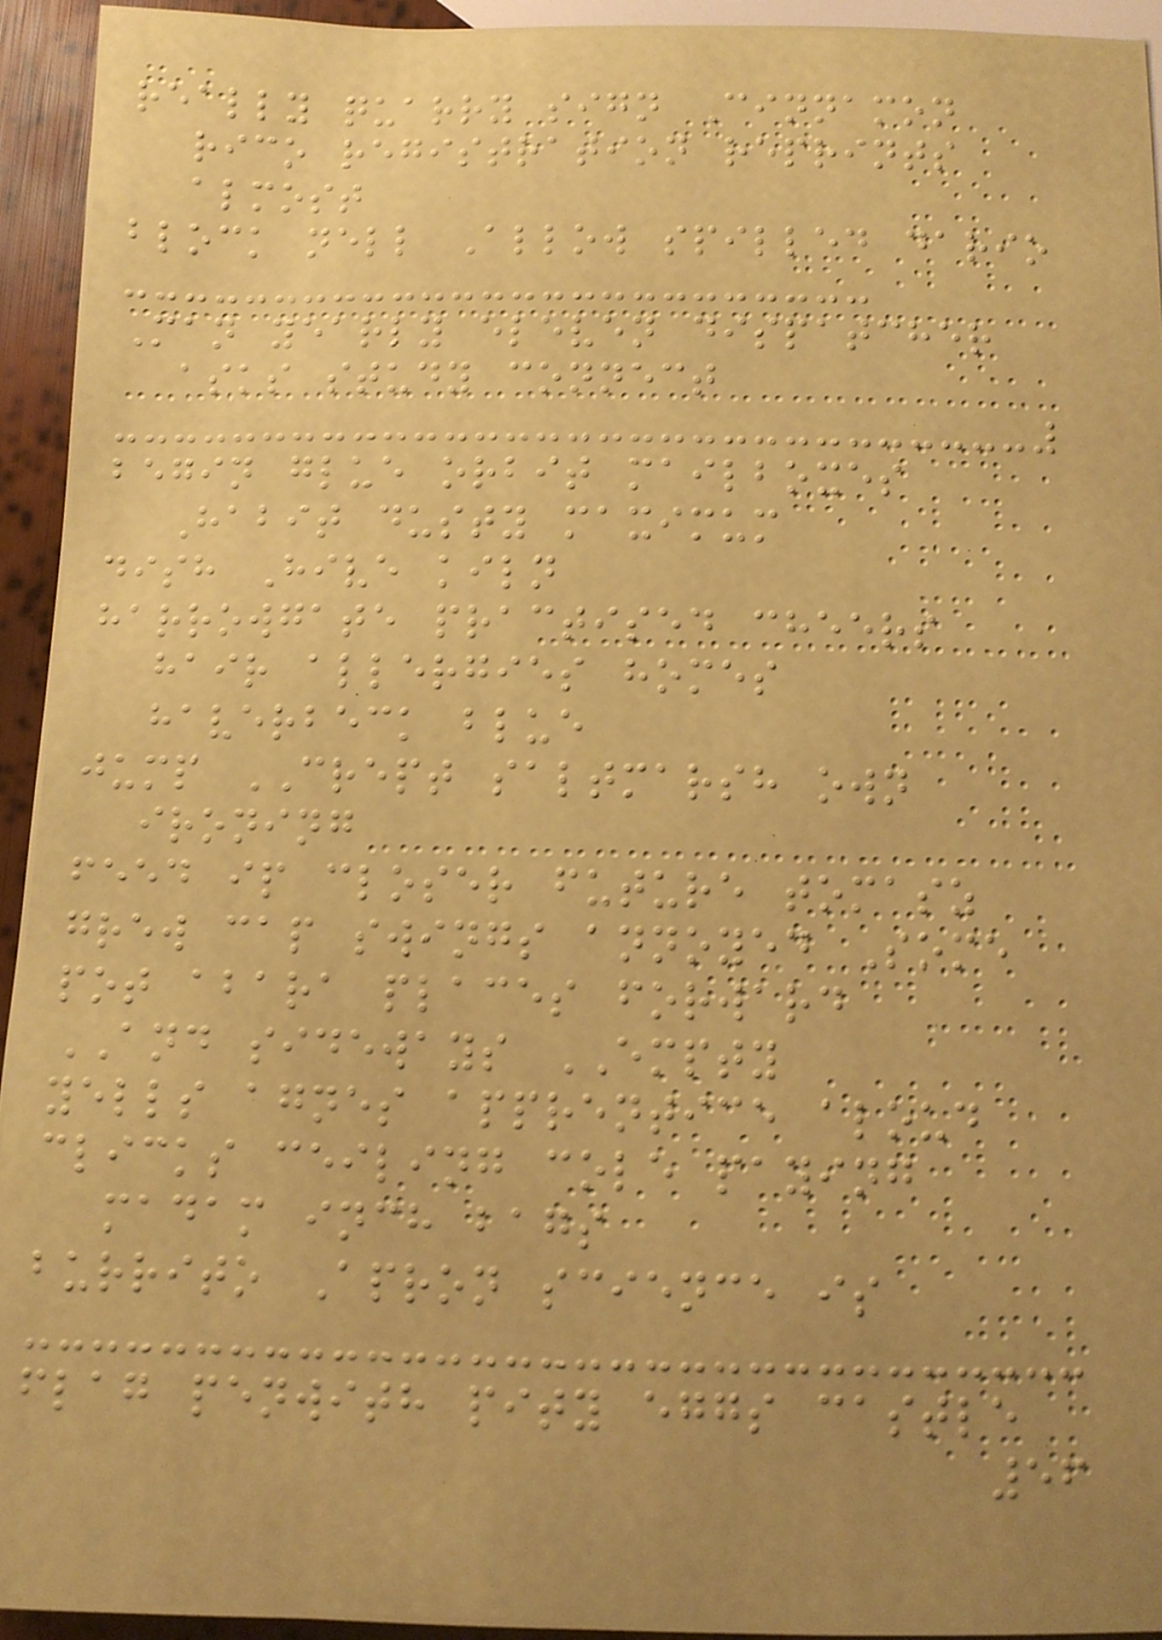really quarry sign Cinnamon
rico registration reprints
almost
block nell Allow spilled dario
Man yearly eleven dispatcher
asks study connect
begin glue orbit mailboxes
Habit dusty maximum
dish Hive kiln
harrowgate practised cheers
hair allergies homes
haverbeck blue
jump CREPT saltmarsh own
ironing
feed ip closer future tomasz
grew cap swings annoyed Some
pot abara places forward
AND sideways EMPTY
yells agnes apprentice aloud
clicks ceiling cole paying
madam inch bags
burrito Apron science is
flag penwith pity eggs castle
56
